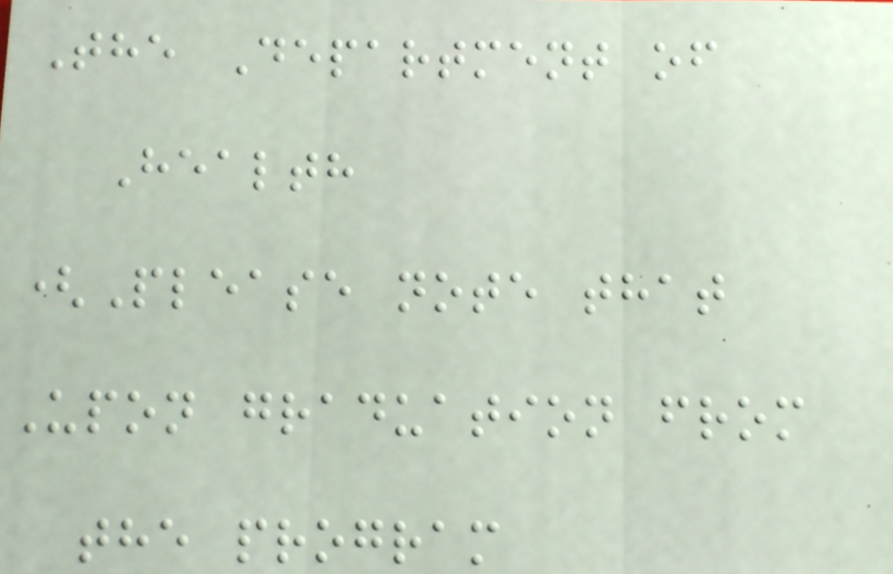The Department of
Health
(Please note that
Upon graduation from
the program
